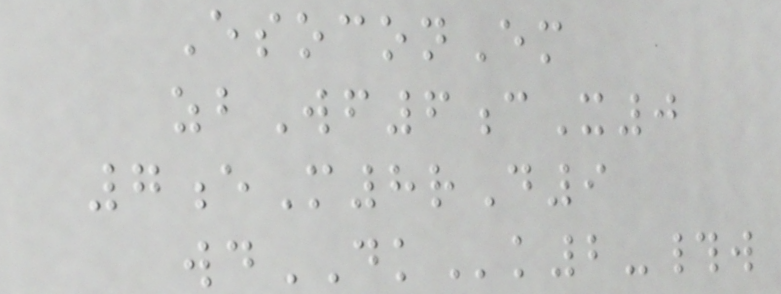EsoconEm
zbWf6cX0
7eM8rD9
wdDKk2-#w
